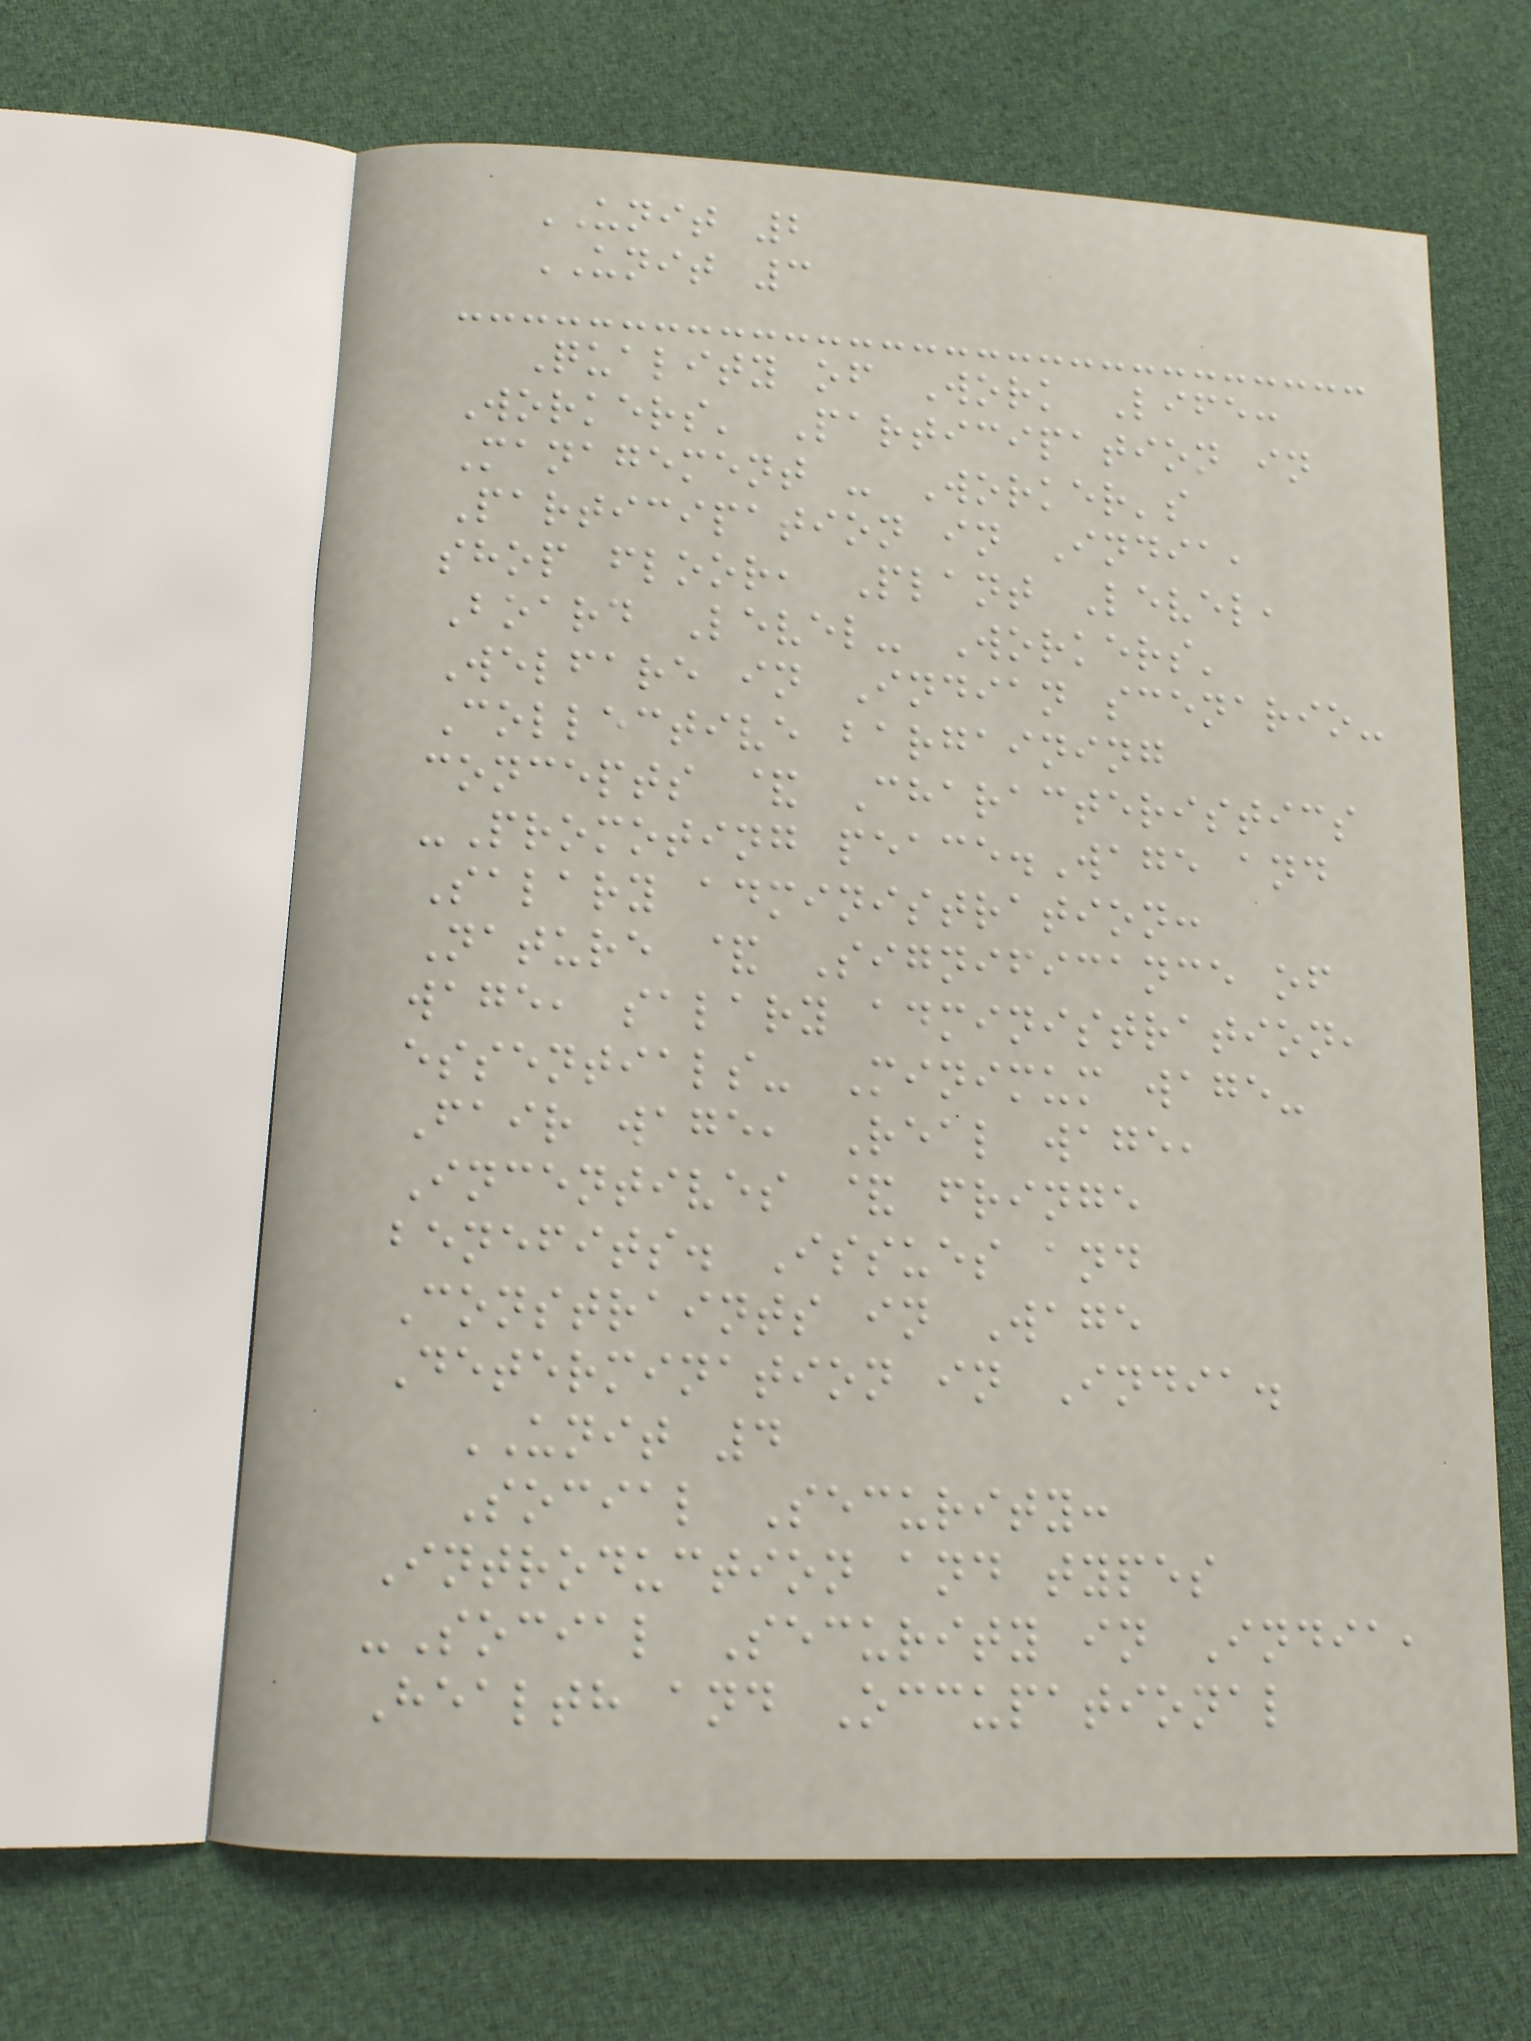UNIT 2
UNIT 3
Quality of Work Life:
Workers' Participation in
Management - Worker's
Participation in India,
shop floor, Plant Level,
Board Level- Workers'
Welfare in Indian scenario-
Collective bargaining
concepts & Characteristics
-Promoting peace.Wage and
Salary administration:
Nature & Significance of
wage, salary administration,
essentials- Minimum wage-
Fair wage, Real wage,
Incentives & fringe
benefits. Issues and
Constraints in Wage
Determination in India.
UNIT 4
Social Security:
Introduction and types
-Social Security in India,
Health and Occupational
